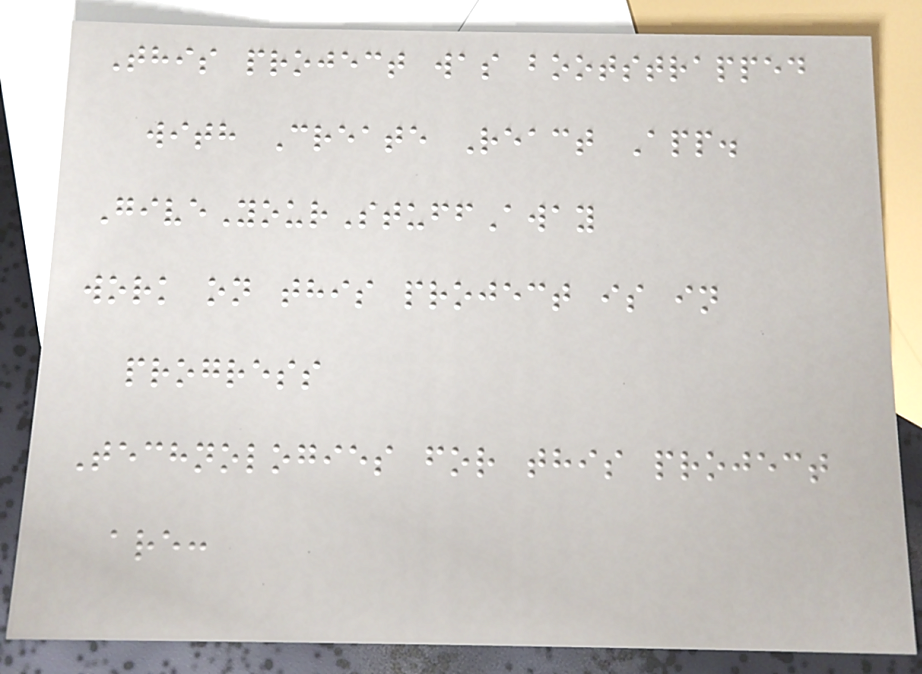This project was bootstrapped
with Create React App.
GiveYourStuffAway
work on this project is in
progress
Technologies for this project
are:
